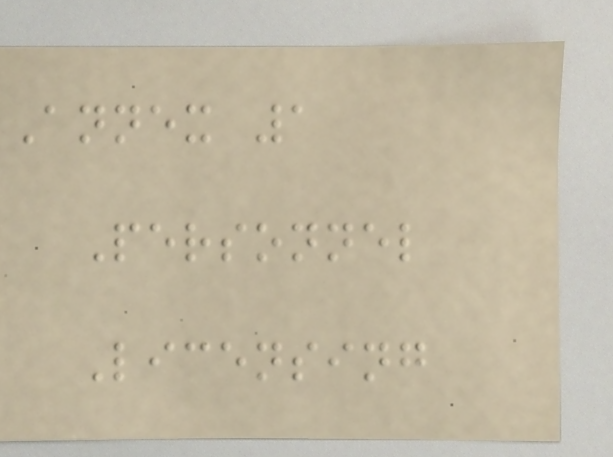Annex 1
Personnel
Licensing
